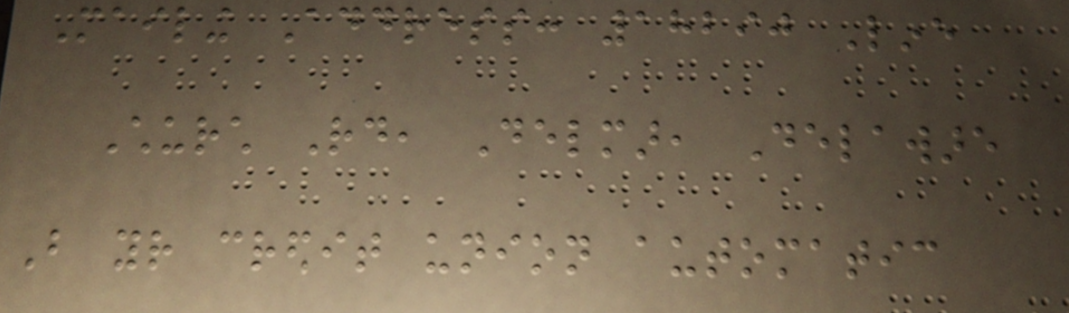Mailing Address: 18290 Line
Church Rd, Delmar, Delaware
But your credit union automatic
